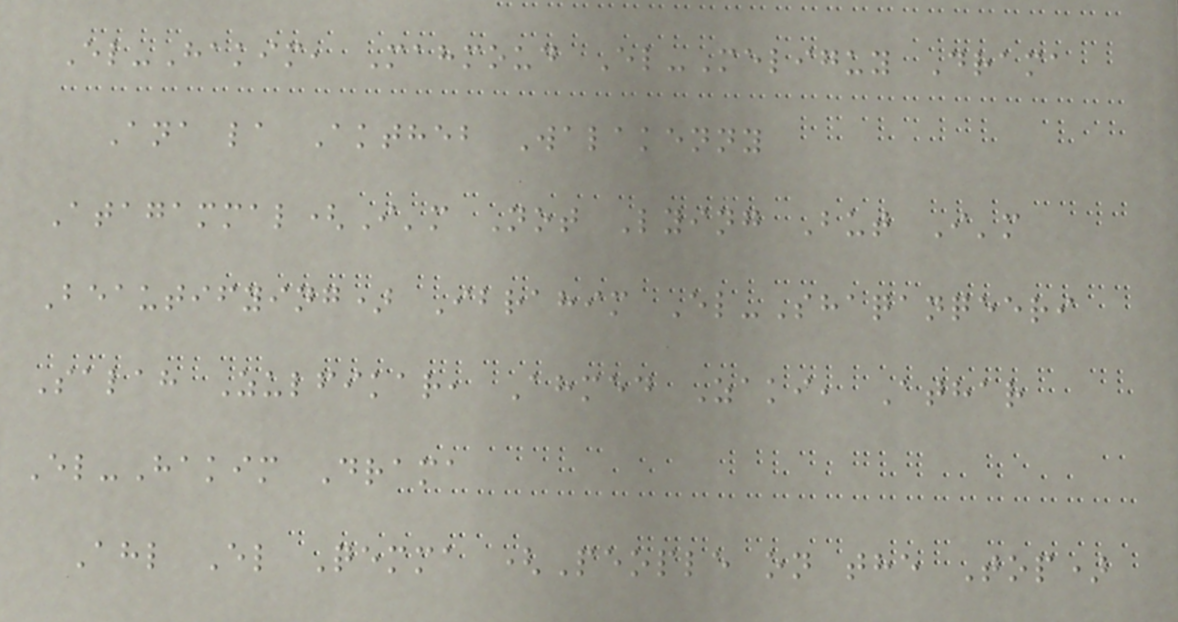El-Hakim, Mahmoud El-Meliguy Drama
Ana la Aktheb Walakenny
Atagammal(I'm Not Lying But I'm
Beautifying) Ibrahim El-Shaqanqeeri
Salah Zulfikar, Ahmed Zaki, Athar
El-Hakim Drama
Ahl El Qemma (People on the Top)
